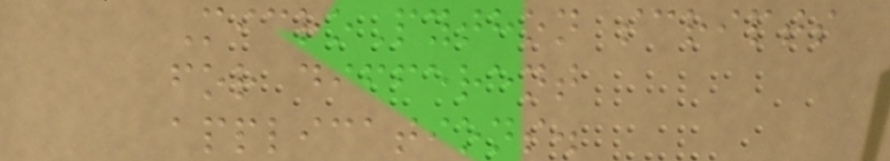MicroPython scripts
for different
applications.
